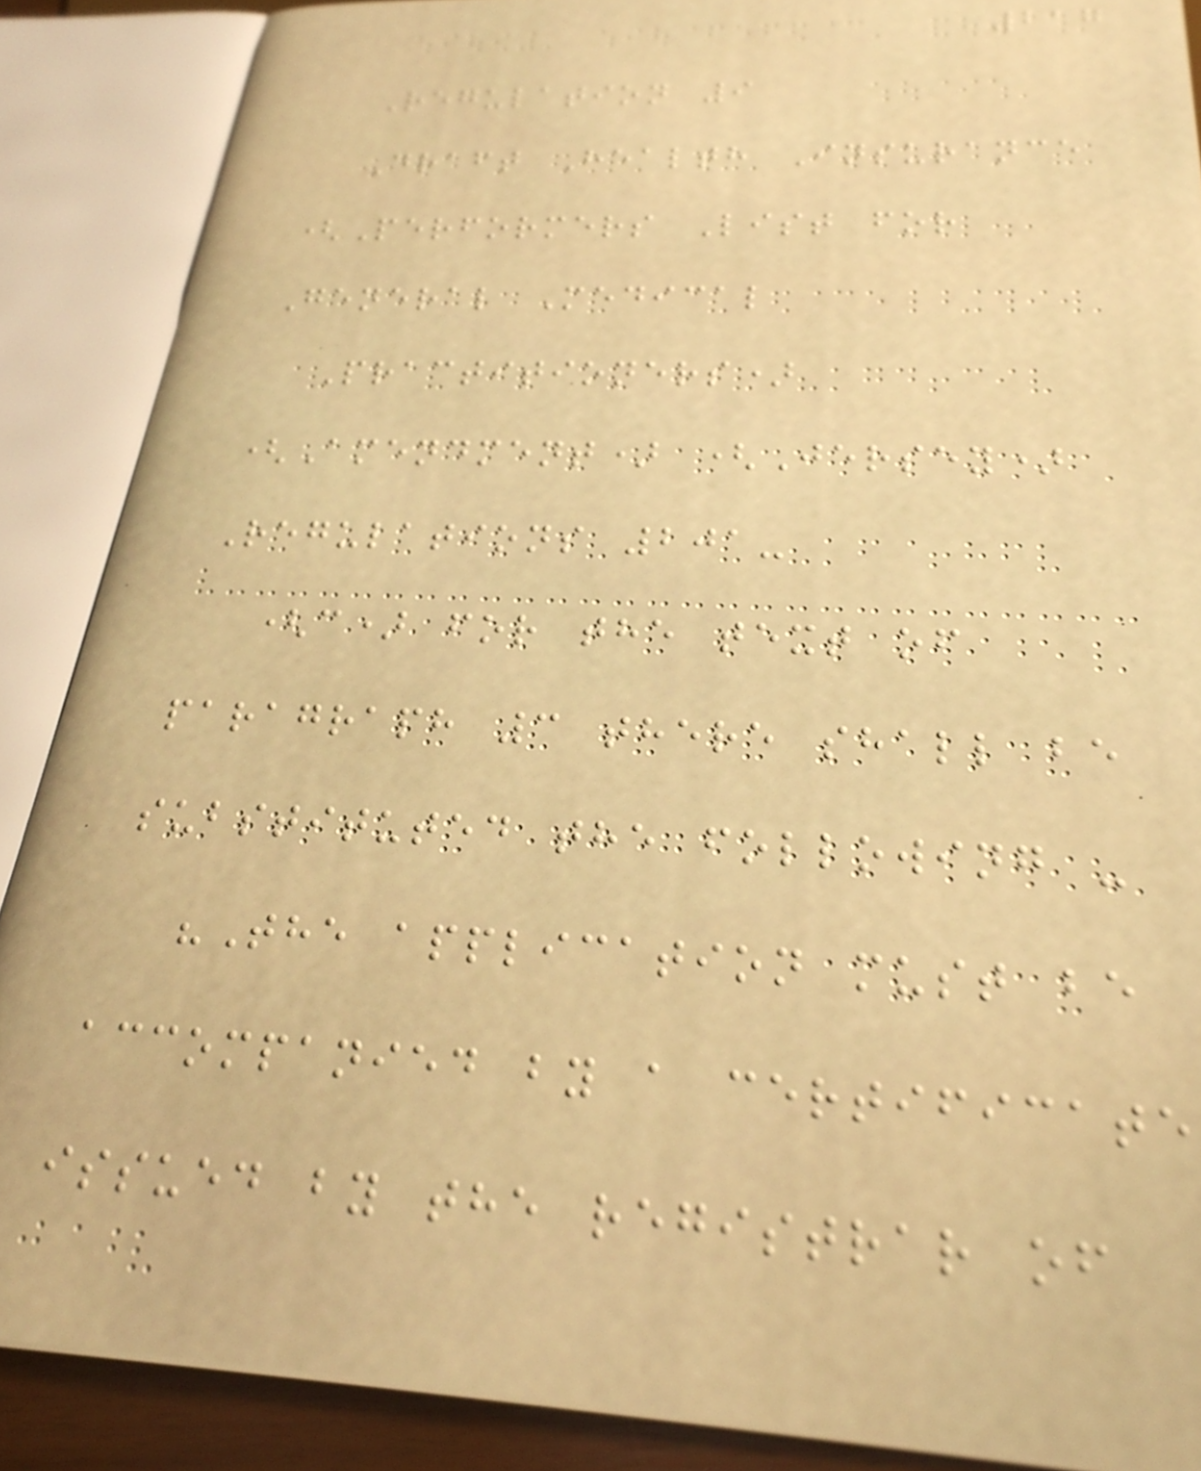217
Regulation 9
Draft Health Insurance
(Performers List for
General Medical
Practitioners)
(Amendment) (Jersey)
Regulations 201-
(c) for the text of
paragraph 3 there shall be
substituted the following -
"The application must be
accompanied by a certificate
issued by the registrar of
